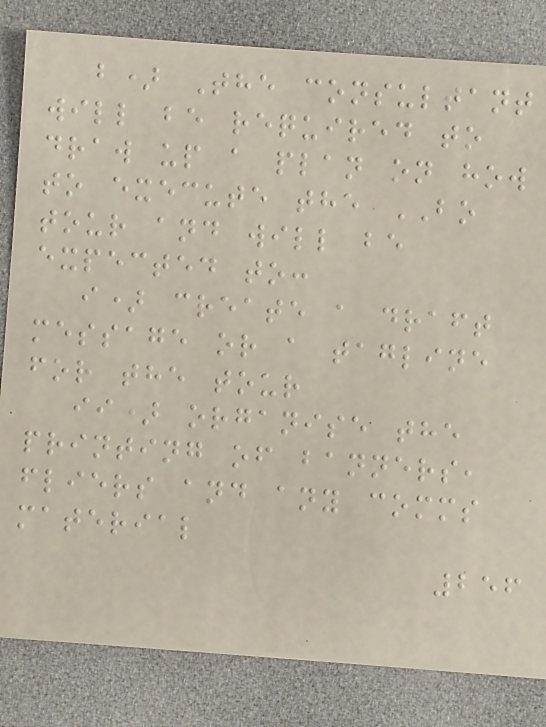b) The consultant
will be required to
draw up a plan on how
to execute the BO
tour and will be
expected to:
i) create a draft
message or a tagline
for the tour
ii) organise the
printing of banners,
fliers and any comms
material
256
